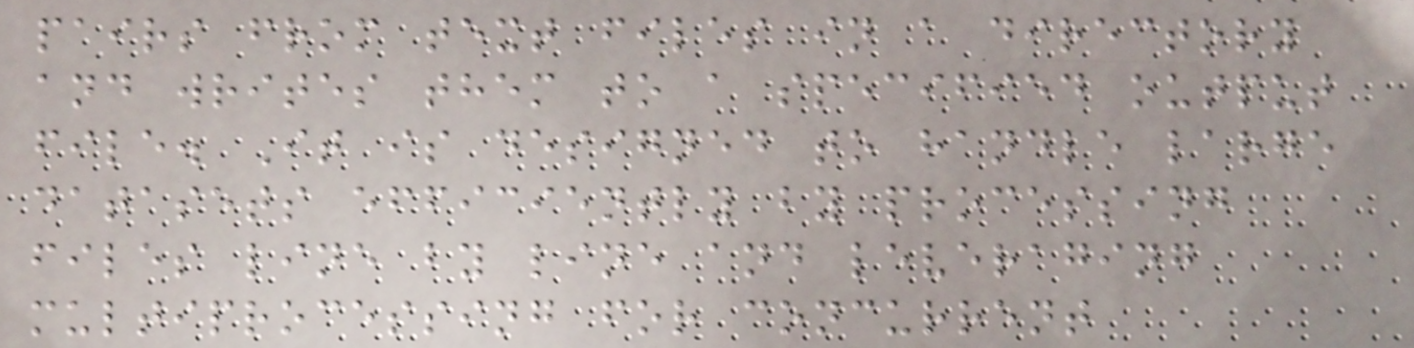pairs from text files in a directory
and writes them to a specified output
file. It is designed to handle large
datasets efficiently by processing
files line by line and leveraging
multiprocessing for concurrent
